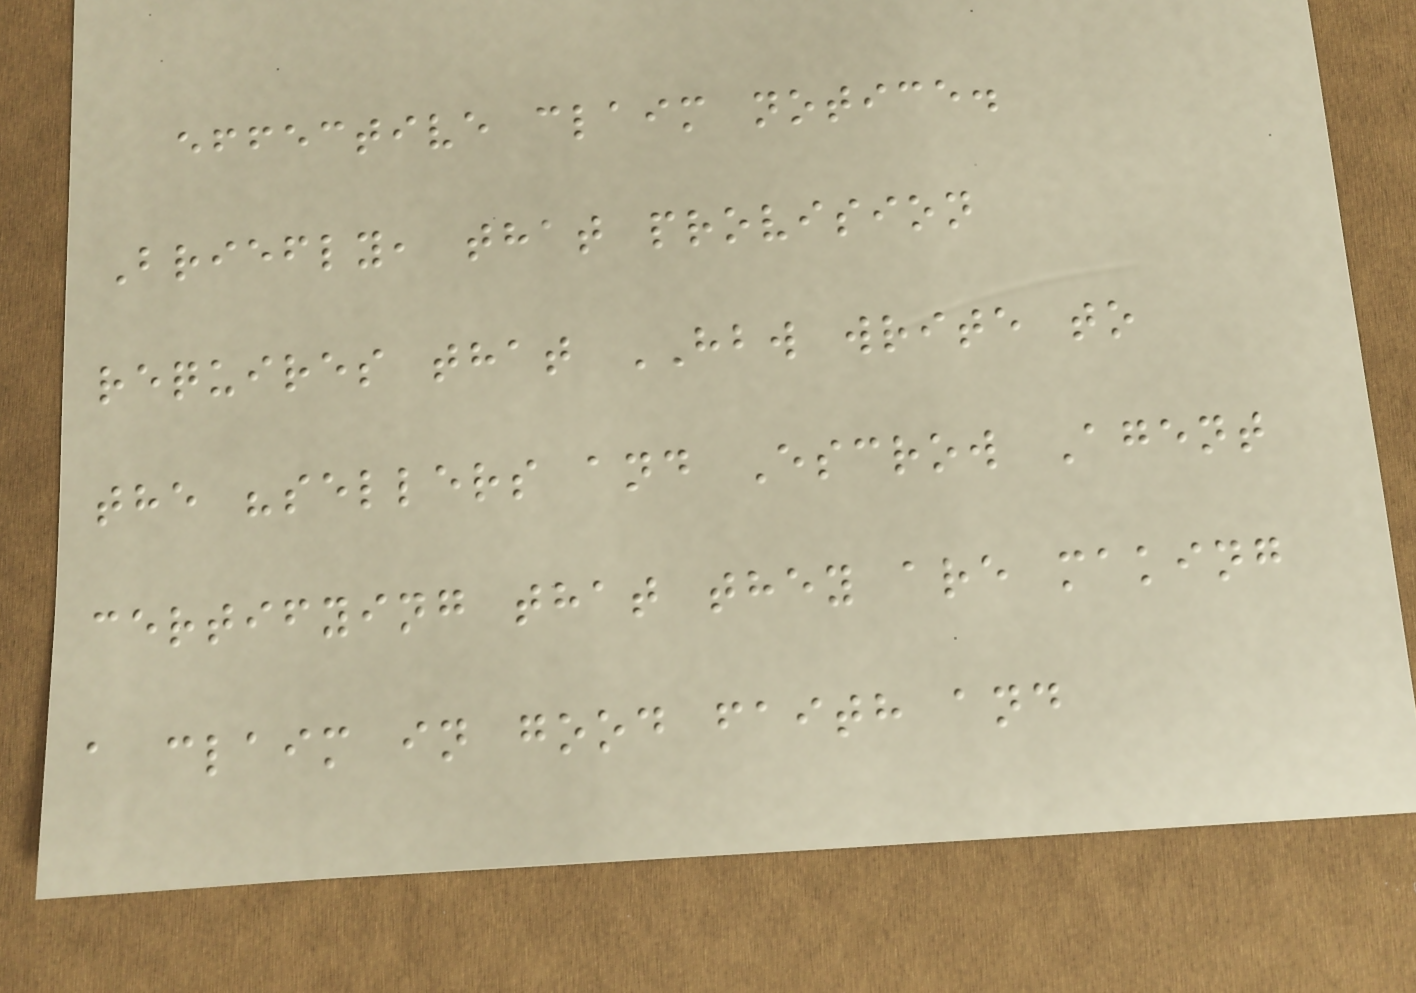effective claim notice.
Briefly, that provision
requires that HBW write to
the "sellers and Escrow Agent
certifying that they are making
a claim in good faith and
